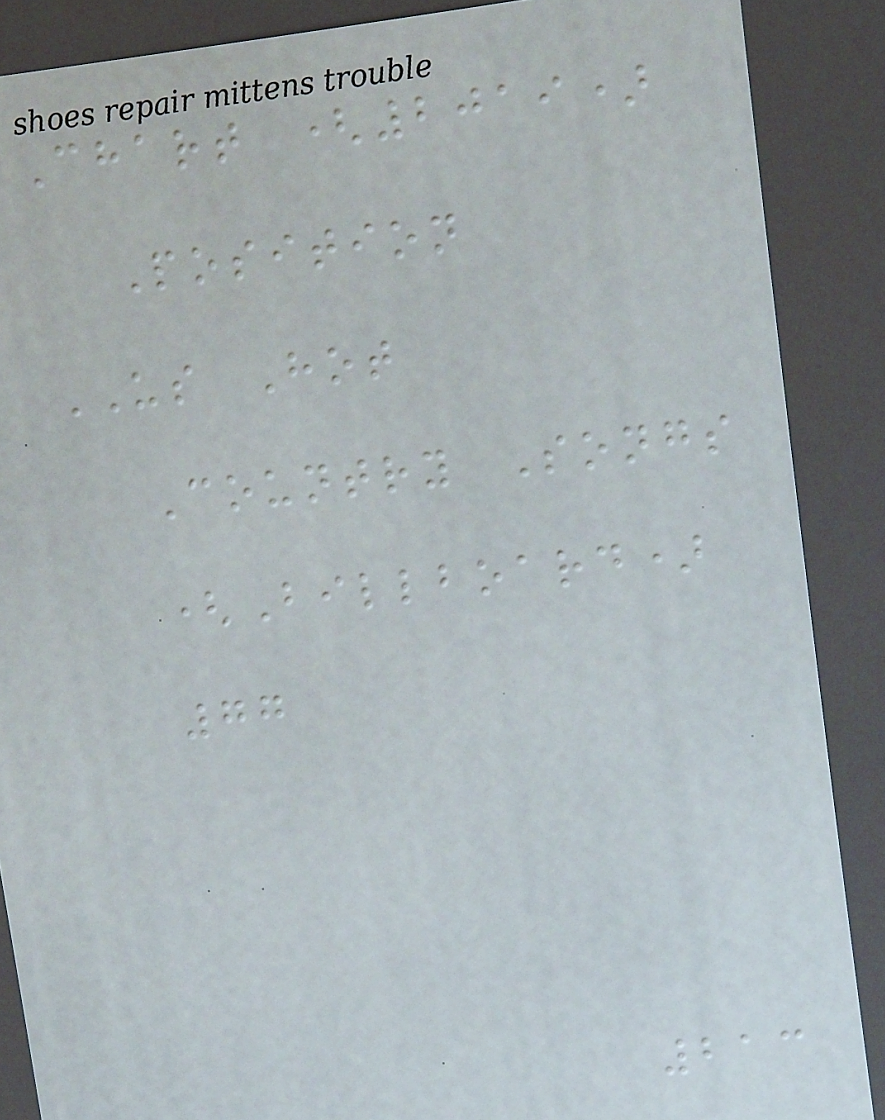Chart (2019)
Position
US Hot
Country Songs
(Billboard)
77
213
